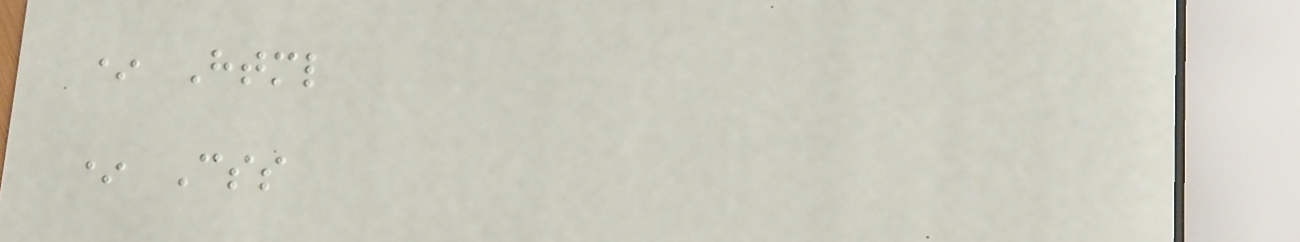* Html
* Css
